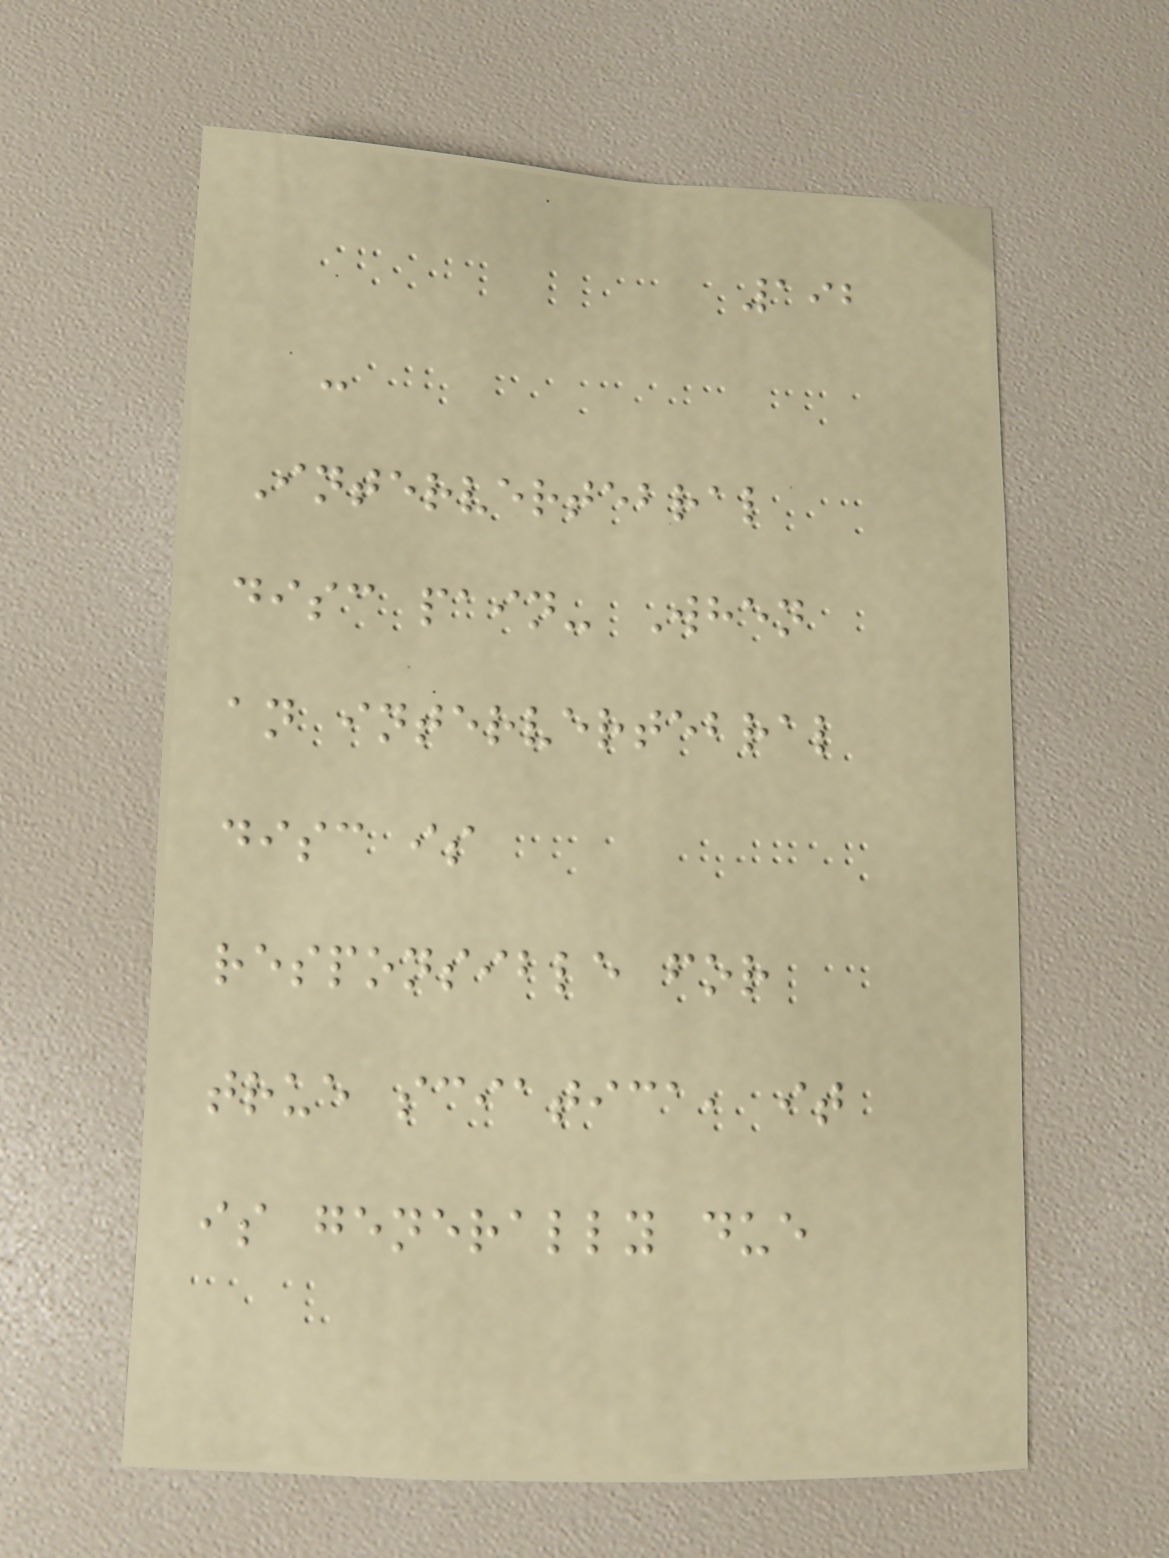192
-
Intervertebral
disc pain- When
an intervertebral
disc is
responsible for
true sciatica, it
is generally due
